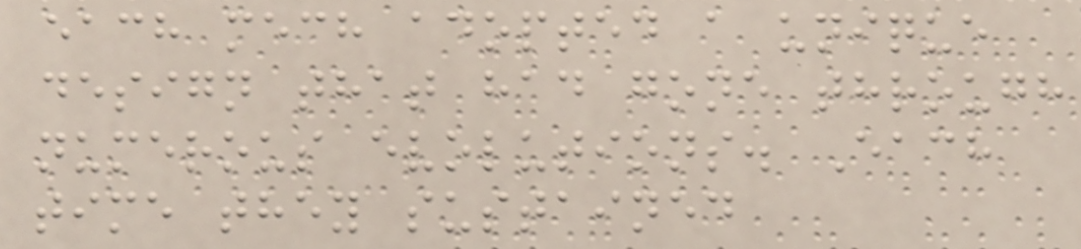each mech adopted a unique
design that had gone through
numerous evolutions. Each
time they sustained
